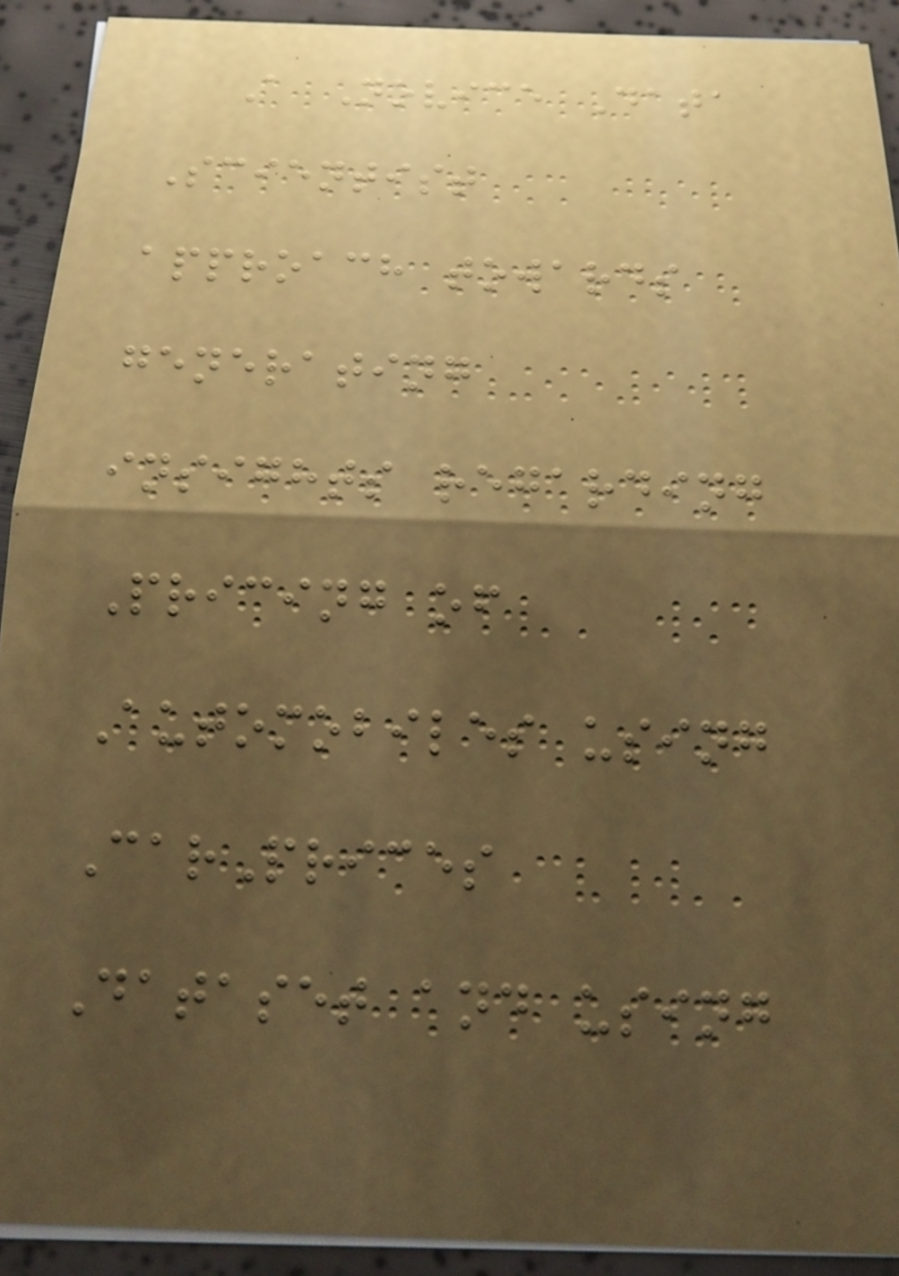A Novice Data
Scientist
approach towards
generating
insights regarding
Pricing of
Automobiles using
CarPrices
Dataset and using
